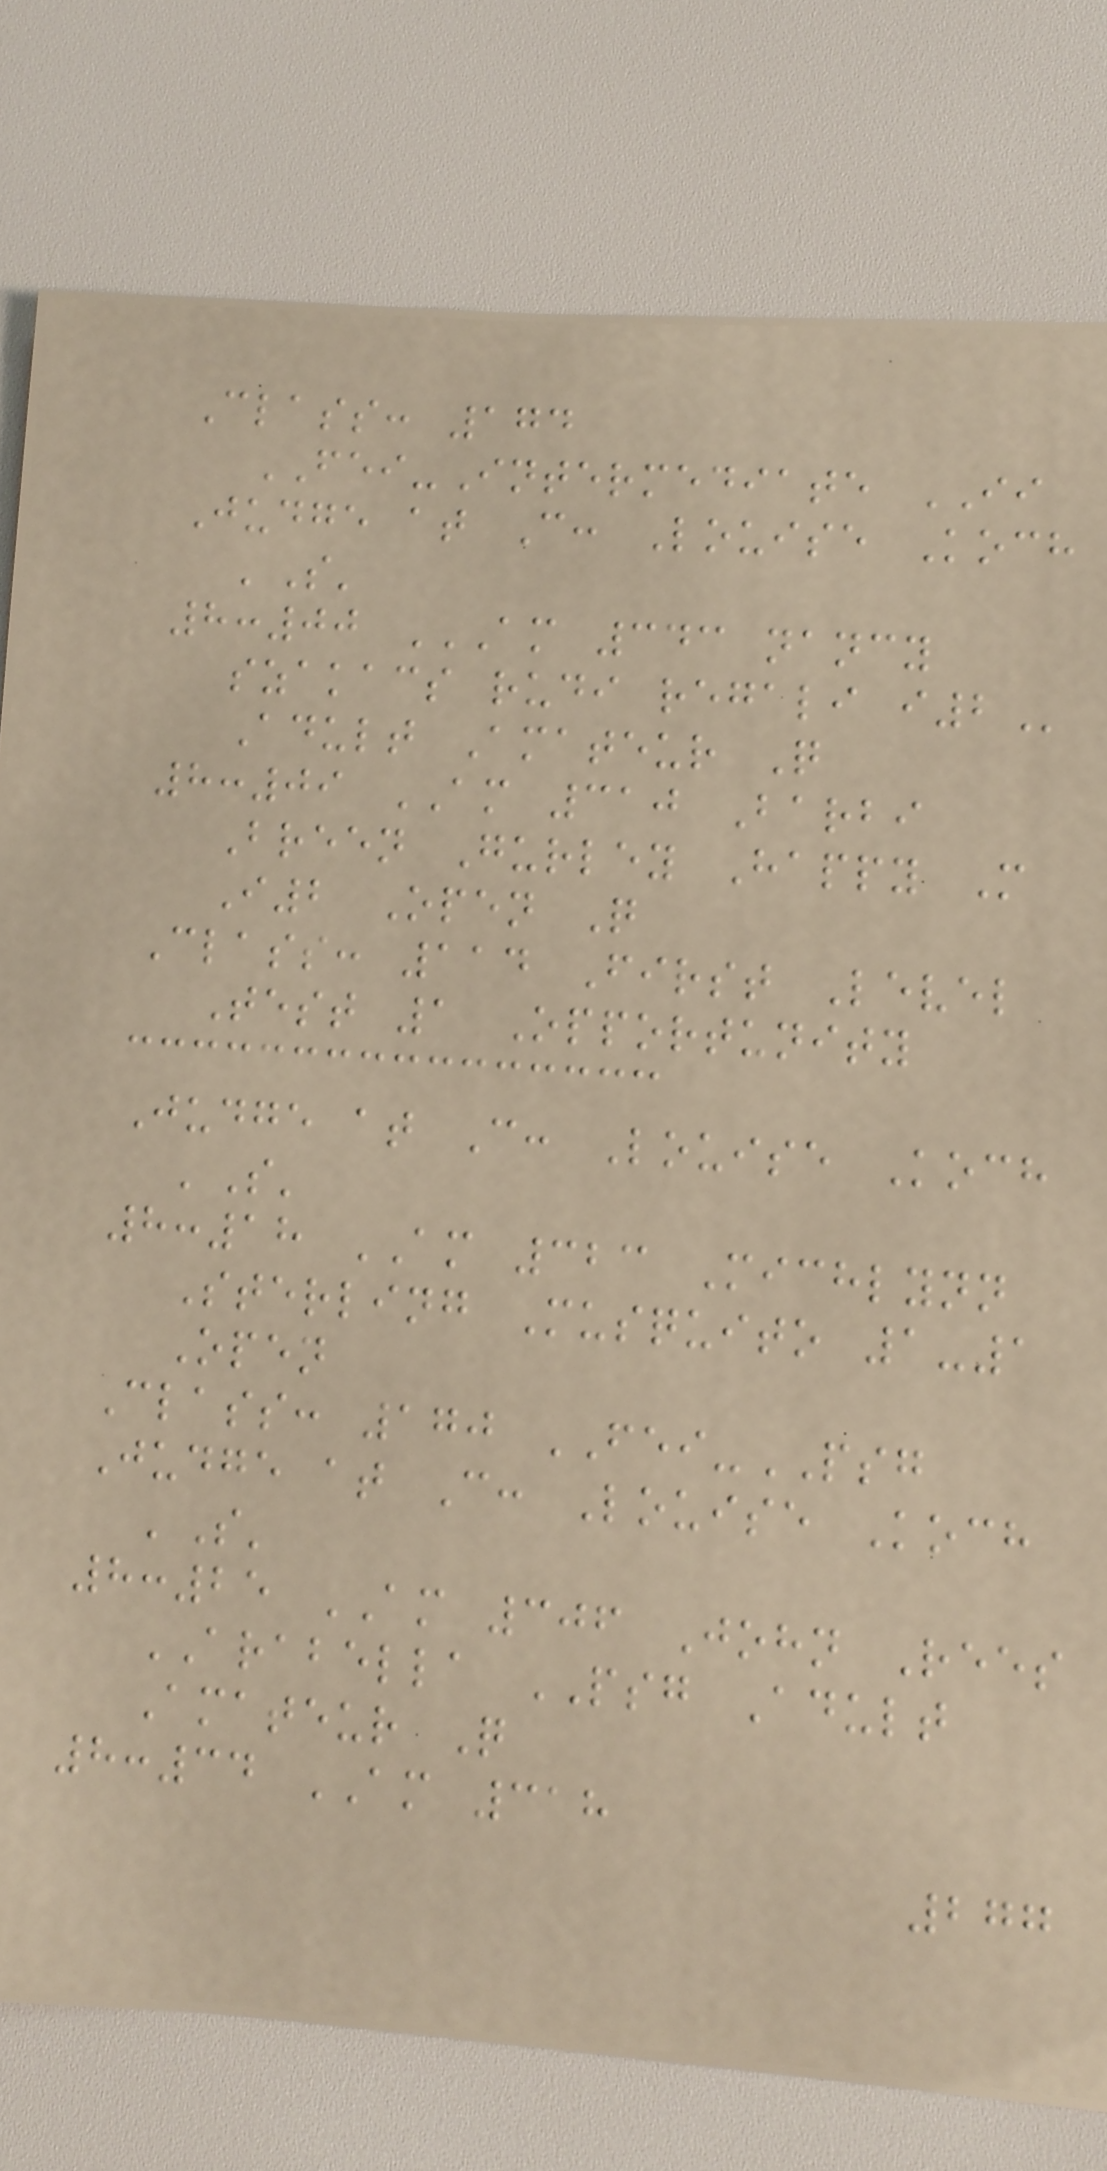Class: 174
FEI-Intermediate II
Judge at C: Louise Koch
'S'
8:00 AM 343 NANCY
SZAKACS RUDI REGALI I2
Adult Amateur Q
8:09 AM 310 Barbi
Breen Gurley Happy M
I2 Open Q
Class: 114 First Level
Test 1 Opportunity
Judge at C: Louise Koch
'S'
8:18 AM 323 Michlynn
Sterling Musquito 1-1
Open
Class: 170 FEI-PSG
Judge at C: Louise Koch
'S'
8:25 AM 306 John Rees
ARABELLA PSG Adult
Amateur Q
8:34 AM 318
277
